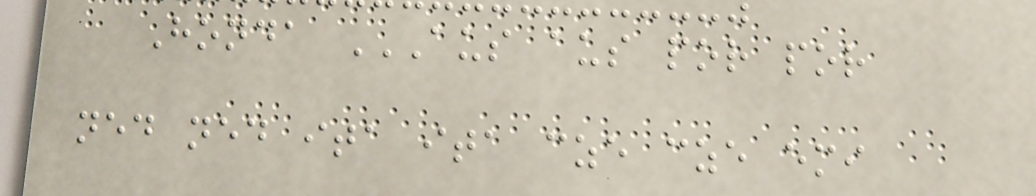Honda AUS AUS POR POR
NED NED ITA ITA CZE CZE EMI
